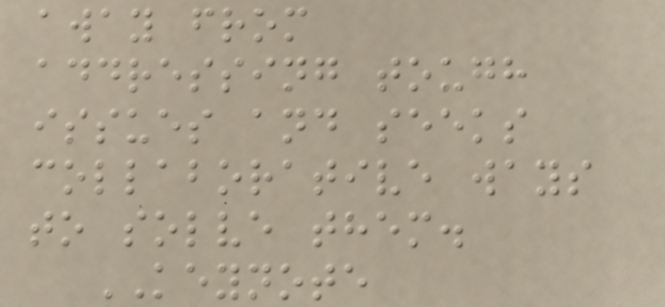away from
addressing tough
issues and seeks
collaborative ways
to solve them.
KEYNOTE
